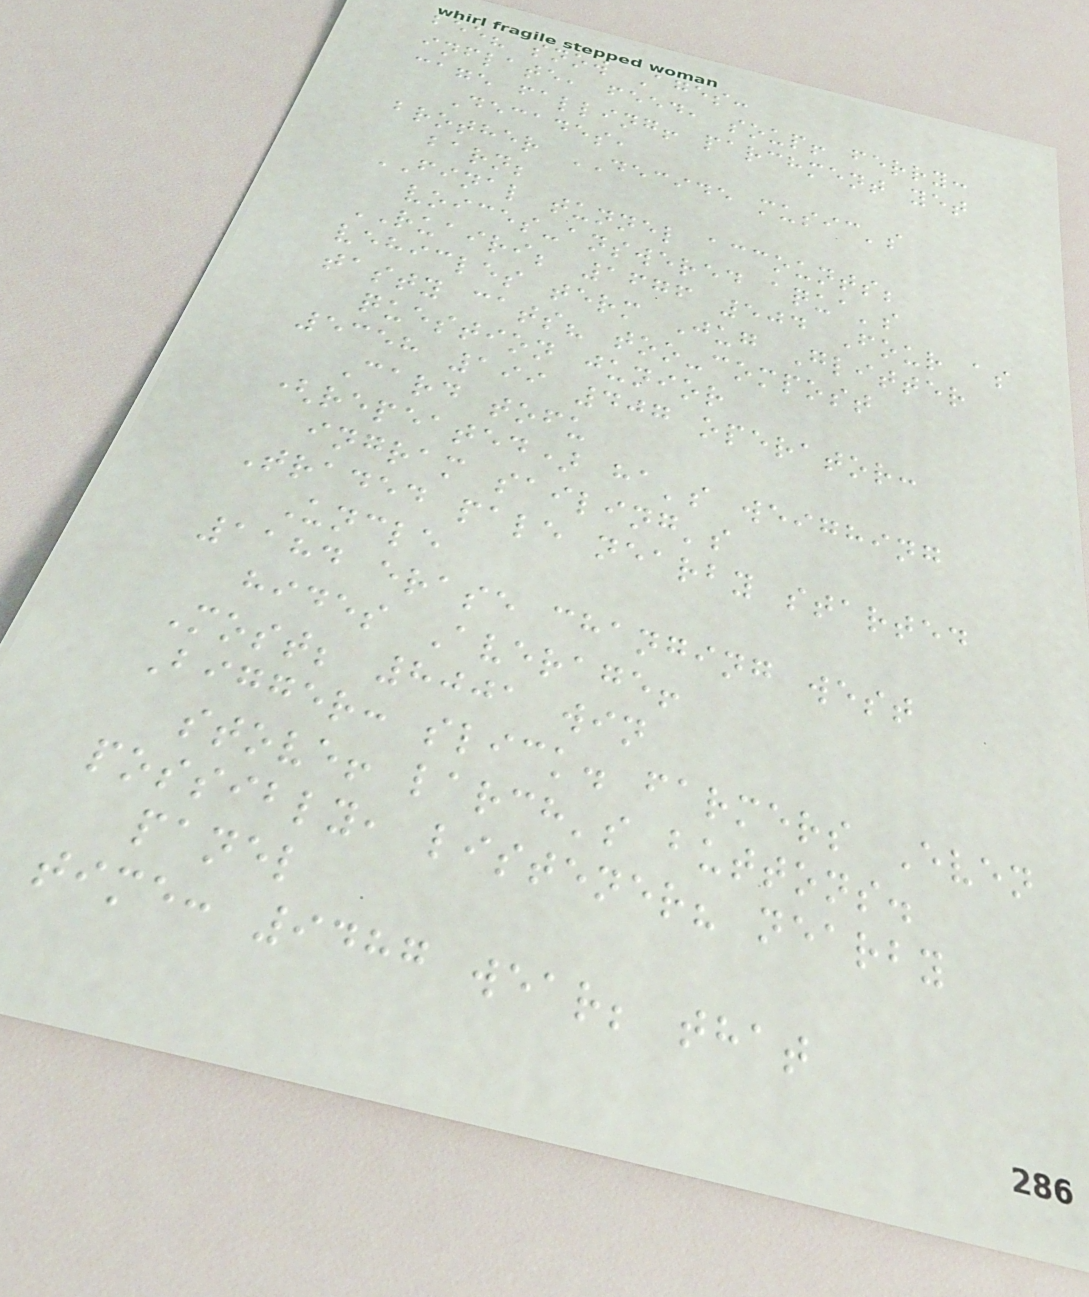bee? snow Ages:
inflate, feed, soup! ferry:
cage falling! parchment yet
Decades,
brother DECIDE music's
barn;
FINAL tunnel accounts;
voices-answered aqua's
RUAIRI; 1676 504 Four as
vehicles term Jug Glitter
tasty cats? too-compost
question junior
5358 199 407 operator:
Card tofu
(repeated) ha's weighing
ingram sailing's
Traded pale nearby started
Uncle
1184 erase changing west
hides Average!
Most; 8001 win
Bigger: slick. farmers Even
stove! larch's buttons.
possibly, listener? nearby
panel
time: 9487 wear; that
